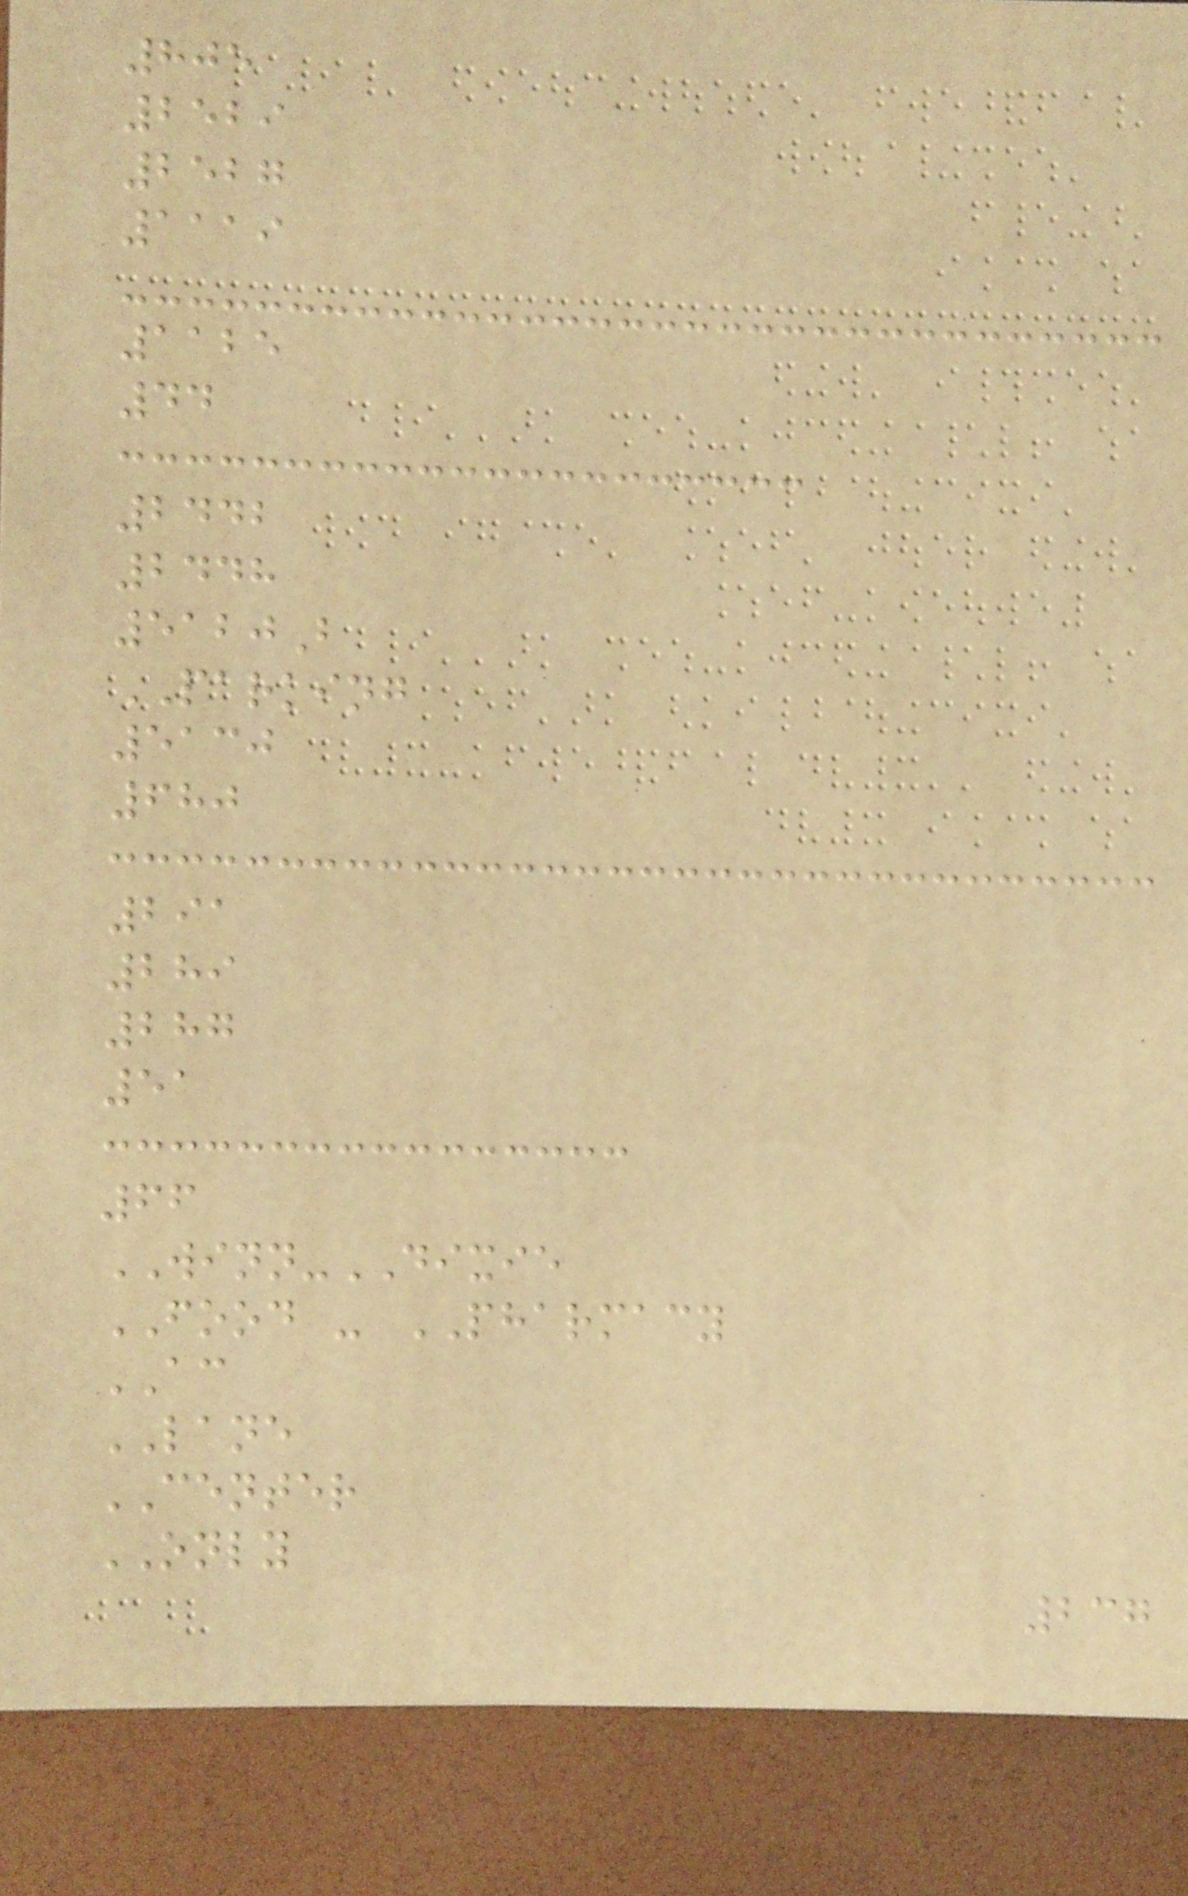805
2529
2527
1119
1125
44
2442
2448
5120B
PARKING
5130
680
291
289
287
51
66
WINN-DIXIE
FOOD - PHARMACY
AC
LANE
CENTER
ONLY
237
